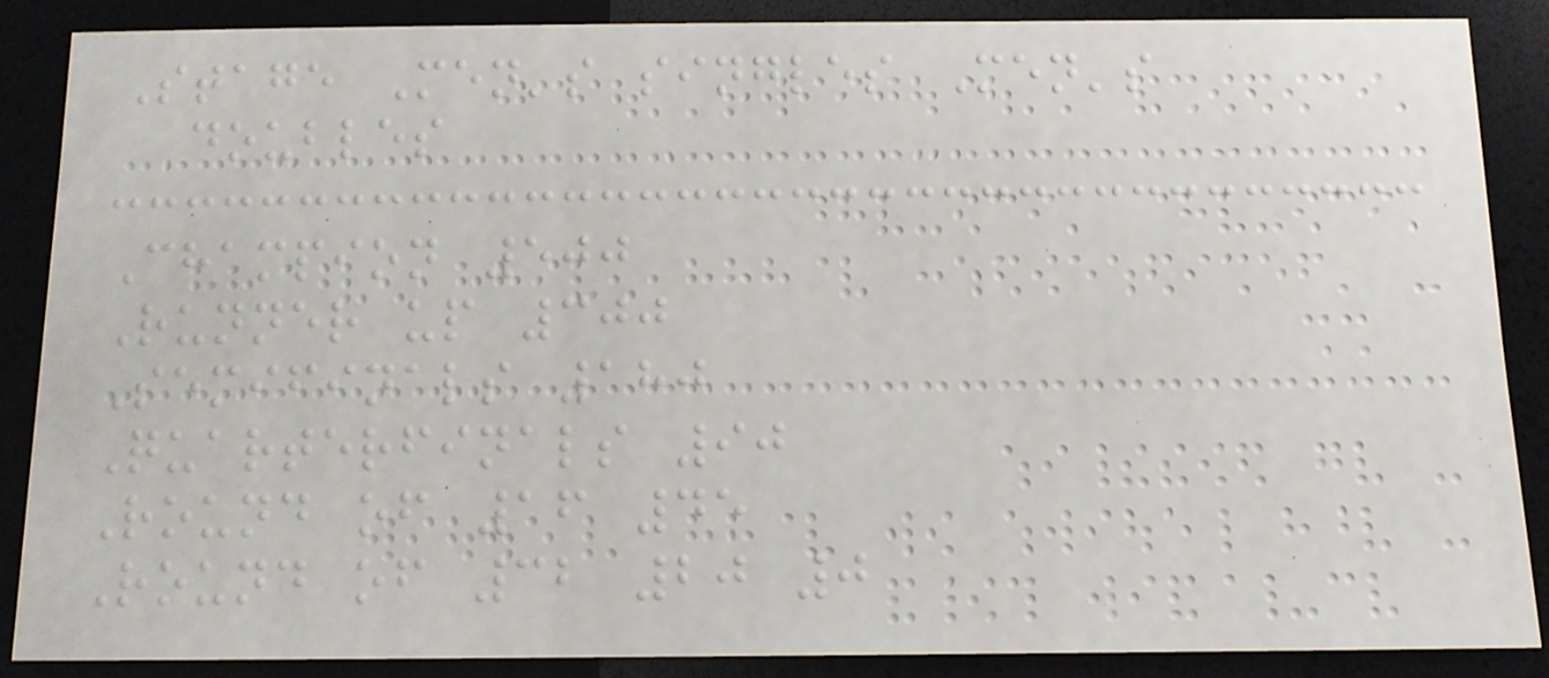Stage Men's singles Men's
doubles
Champion 500
Runner up 300
Semifinals 180
Quarterfinals 90
Round of 16 45
Round of 32 20 0
